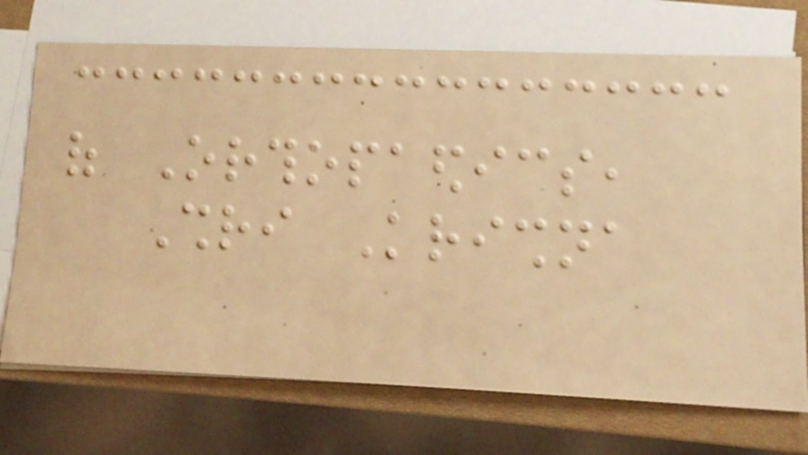of Orthopaedics,
Shri Krishna
